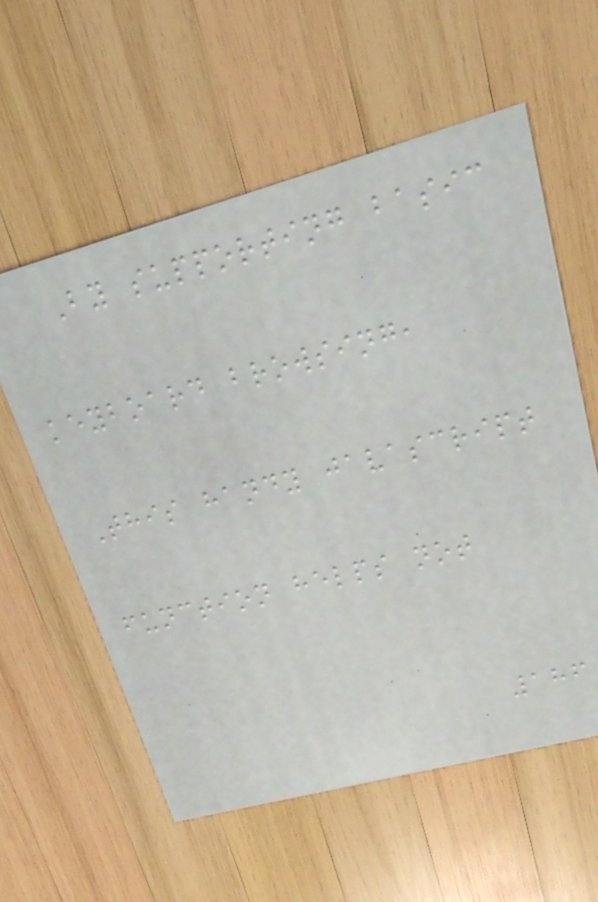By supporting basic
keyboard browsing,
This handy javascript
function helps not
186
